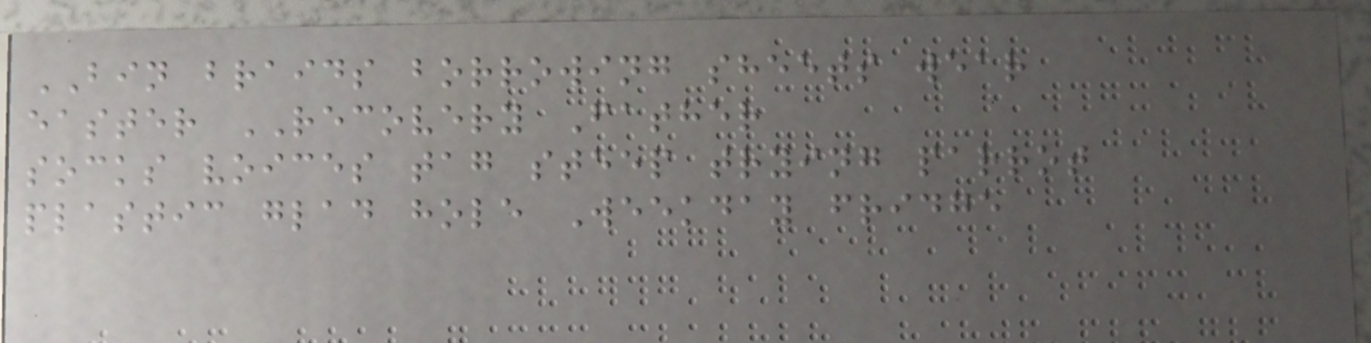BIN braids borrowing sheets wear
easter RECOVERY Father
socks voices tag steep trying parrot
plastic glad hole Weekday fridge
